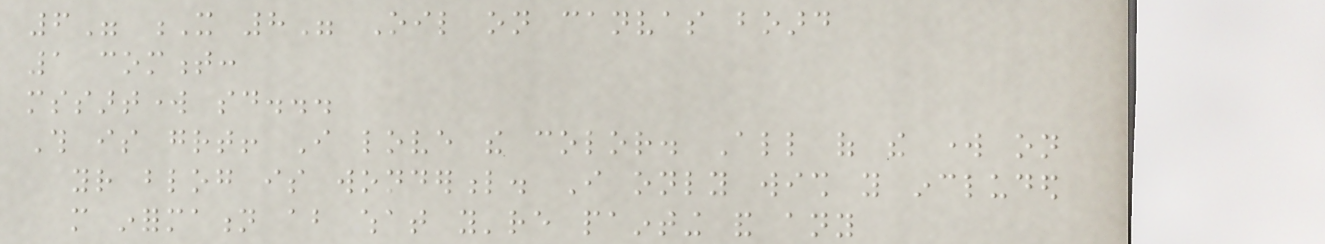6" X 8" Oil on canvas board
1 comment:
mssartwork said...
This is great! I love the color. All of the work on
your blog is wonderful. I only wish you included
more information about what you're painting and any
